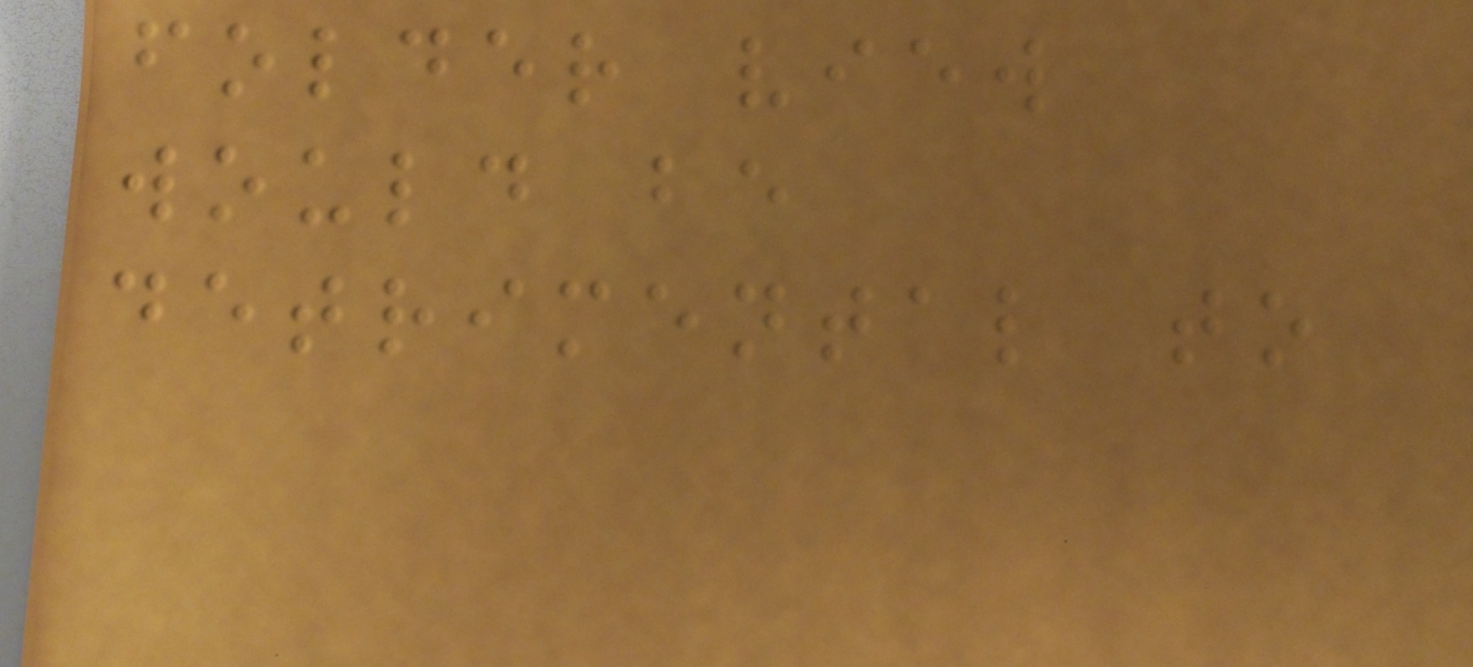folder view
would be
detrimental to
